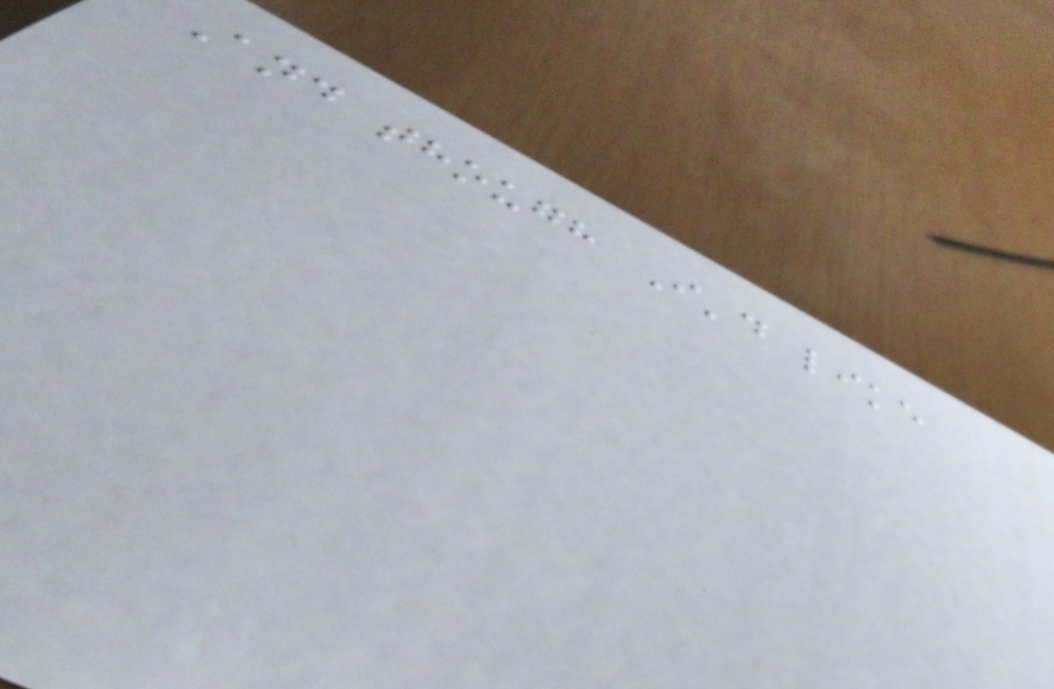And though I'd like
